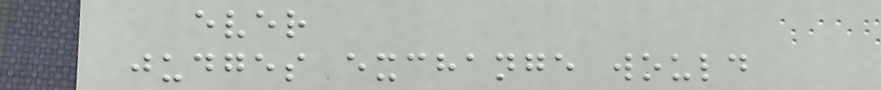ever
judges exchange would
